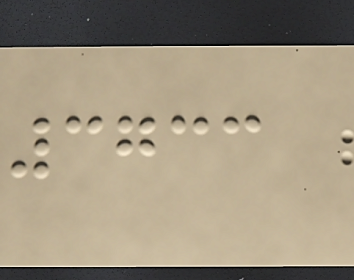3733
